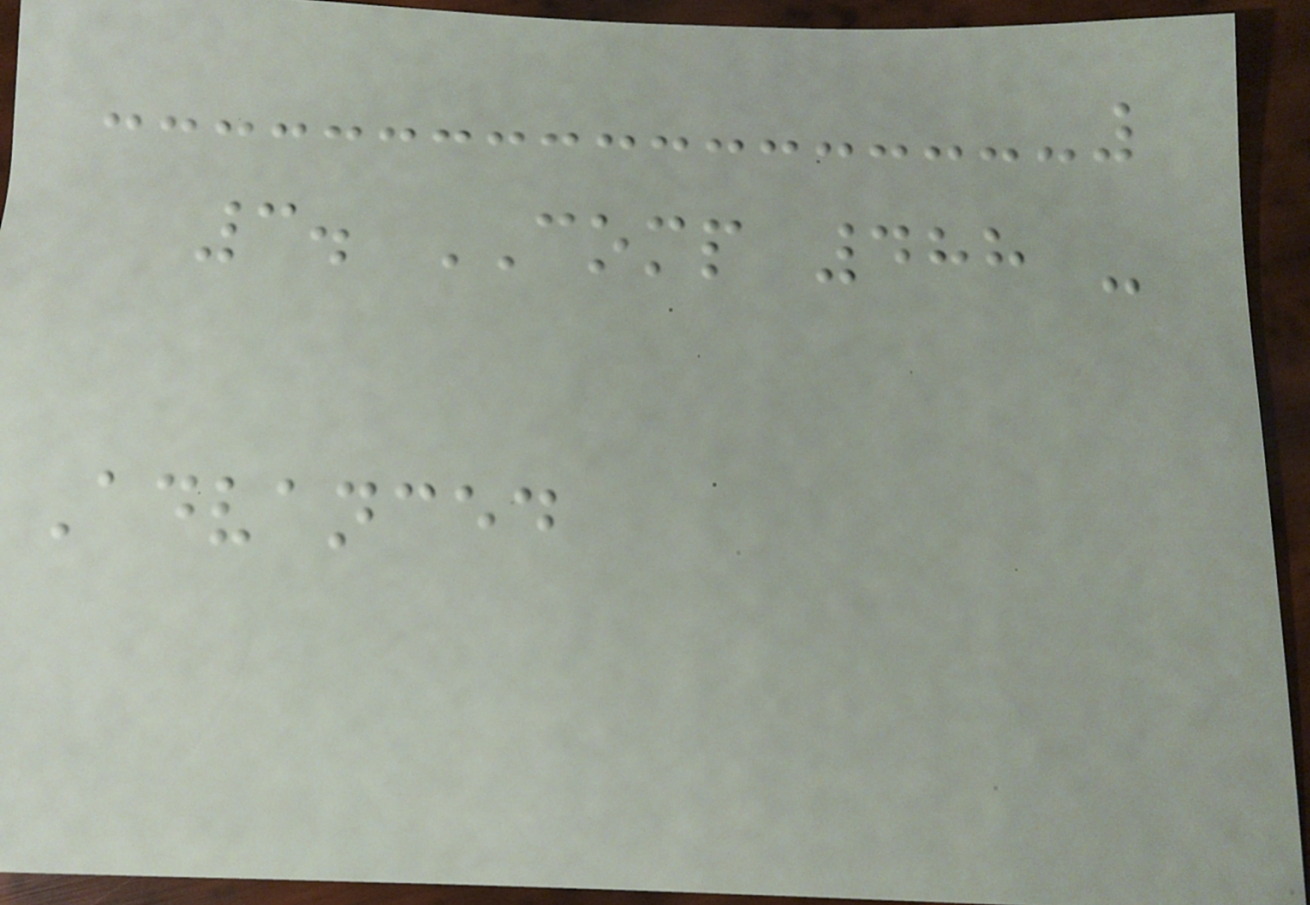3. COMP 488 -
Advanced
